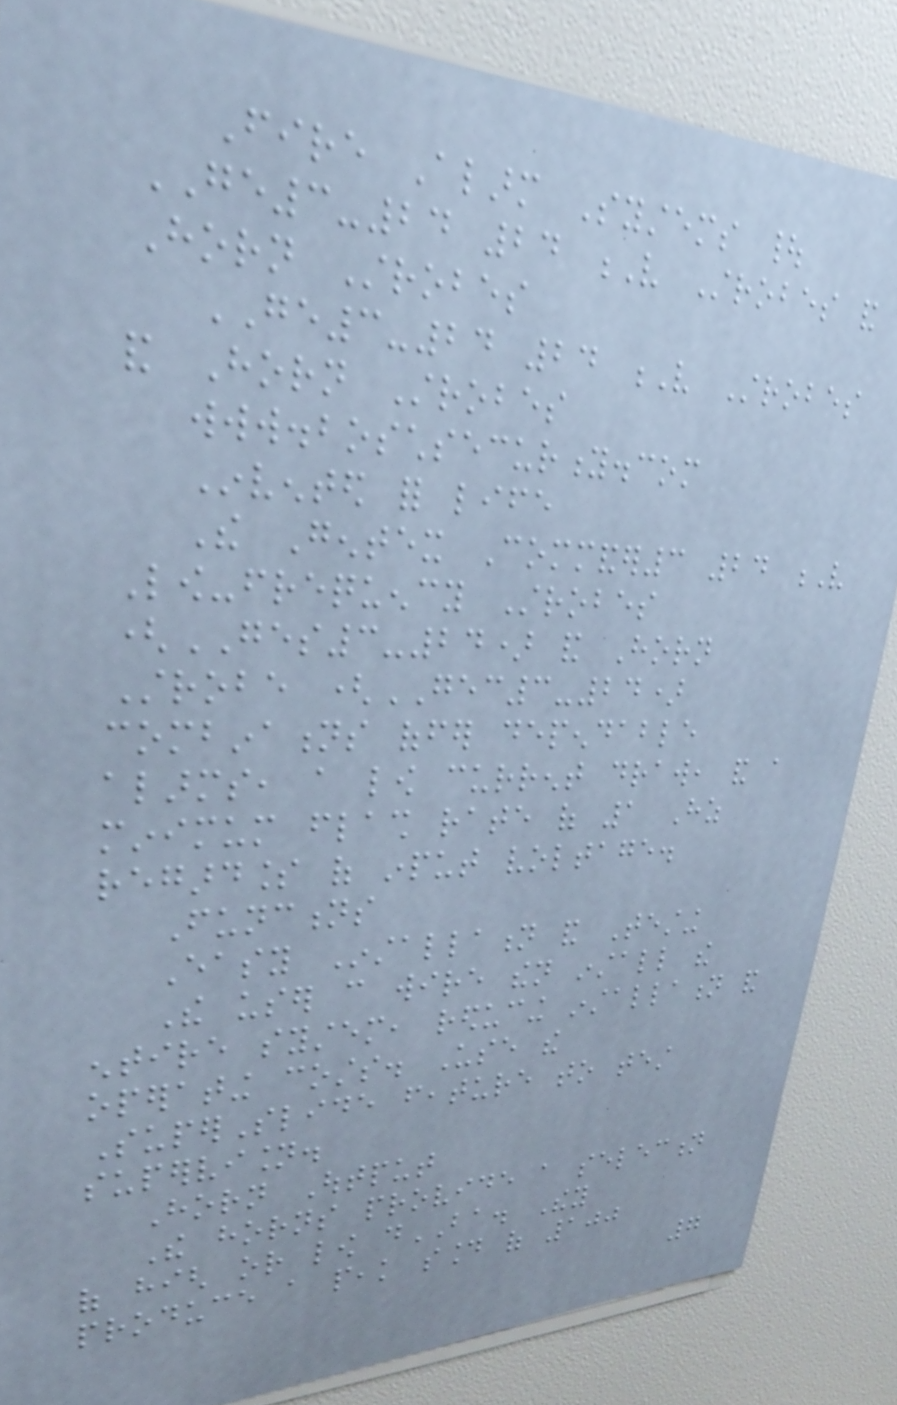Fire Alarm Systems |
GE3-24 24 V Strobes and
Horn Strobes
GE3-24 24 V Strobes
and Horn Strobes
www.boschsecurity.com
Invented for life
The Gentex Commander3 24 V
Low-frequency Strobes
(GES3-24) and Horn
Strobe (GEC3-24)
combinations offer dependable
alarms, a low current draw, and a
minimum flash rate of 1 Hz
regardless of input voltage.
Functions
Easy Installation and Testing
The user can wire then install the
entire system, reducing installation and
operating costs. Use the
SuperSlide feature to test
supervision.
Horn Output
The horns provide a selection
of high or low dBA. They
produce a peak sound of 100
7
